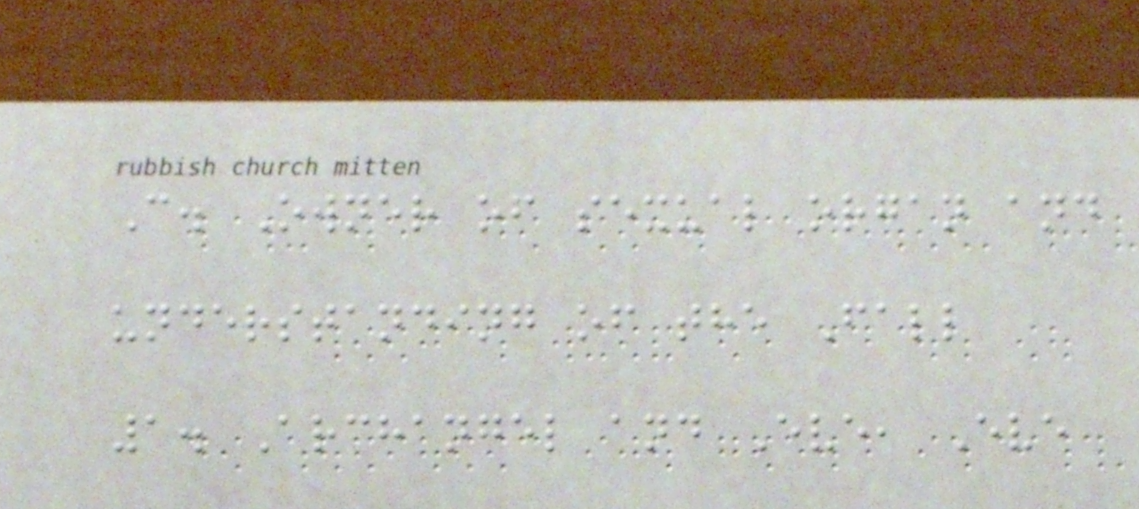C. Owner of sexual organ and
understanding of the Fall
1. Archangel and Eve, Eve
